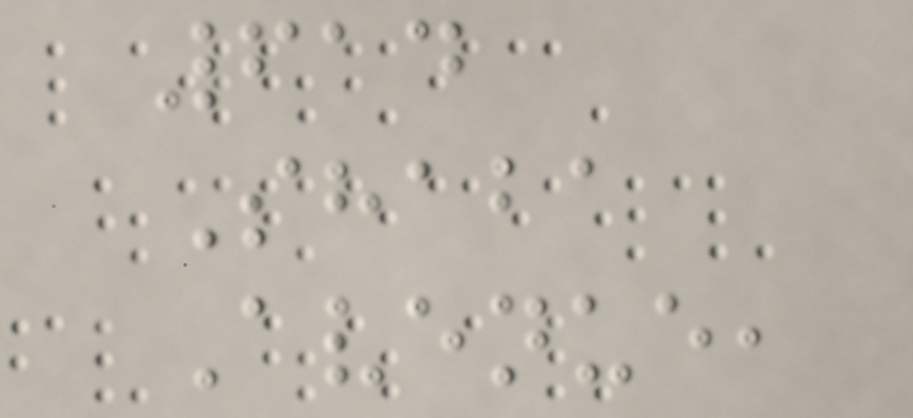614
Shaba
Avenue,
